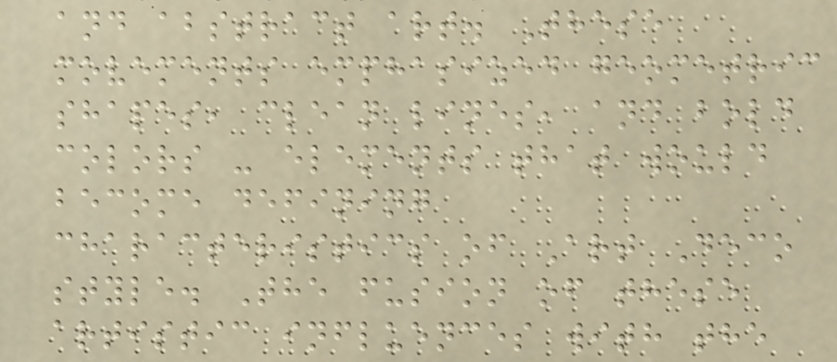and abstract art. These
movements emphasized geometric
shapes, clean lines, and bold
colors - elements that would
become defining
characteristics of Art Deco
style. The fusion of these
artistic influences with the
